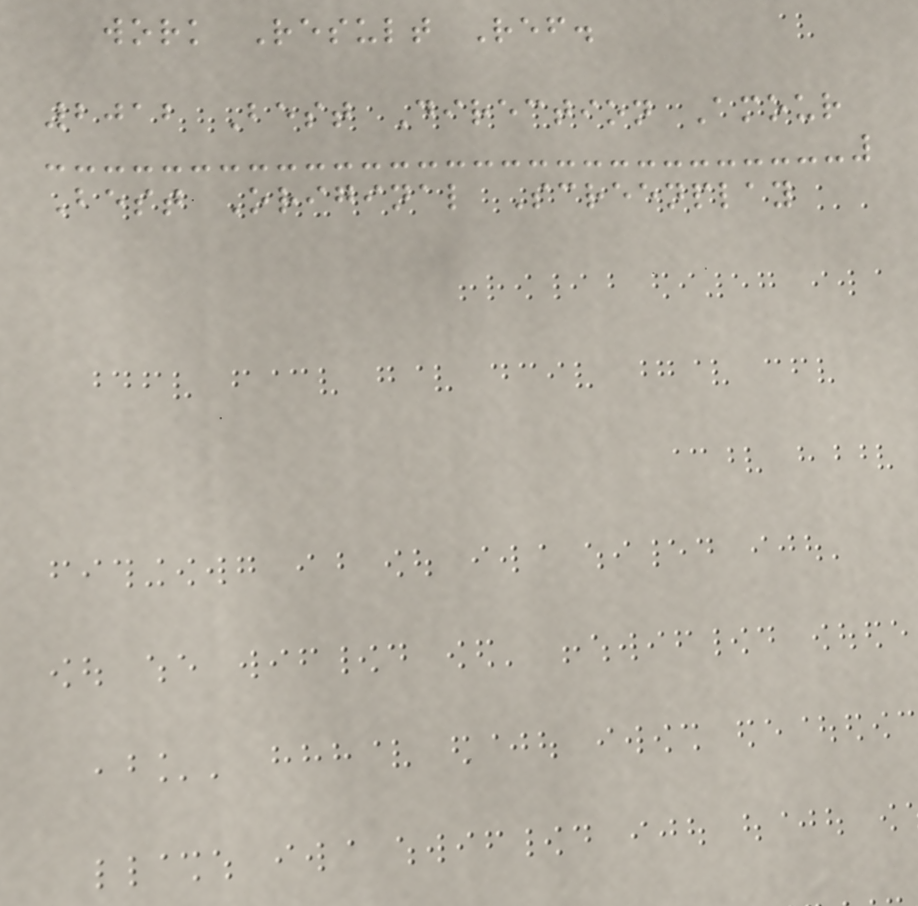work Result Ref.
2012 Best Direction Amour
Best Original Screenplay
